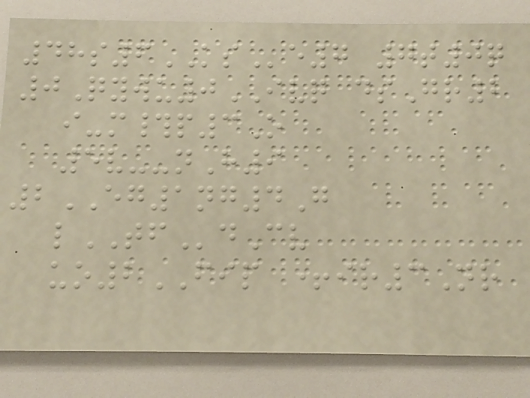48s6KSe7 7t0q
0Qywu0IVQ dsGr2
i-m#p3O
5v--nH9
2EG1ng4G
lTFdCv
uo2FIP +ir3Nr
